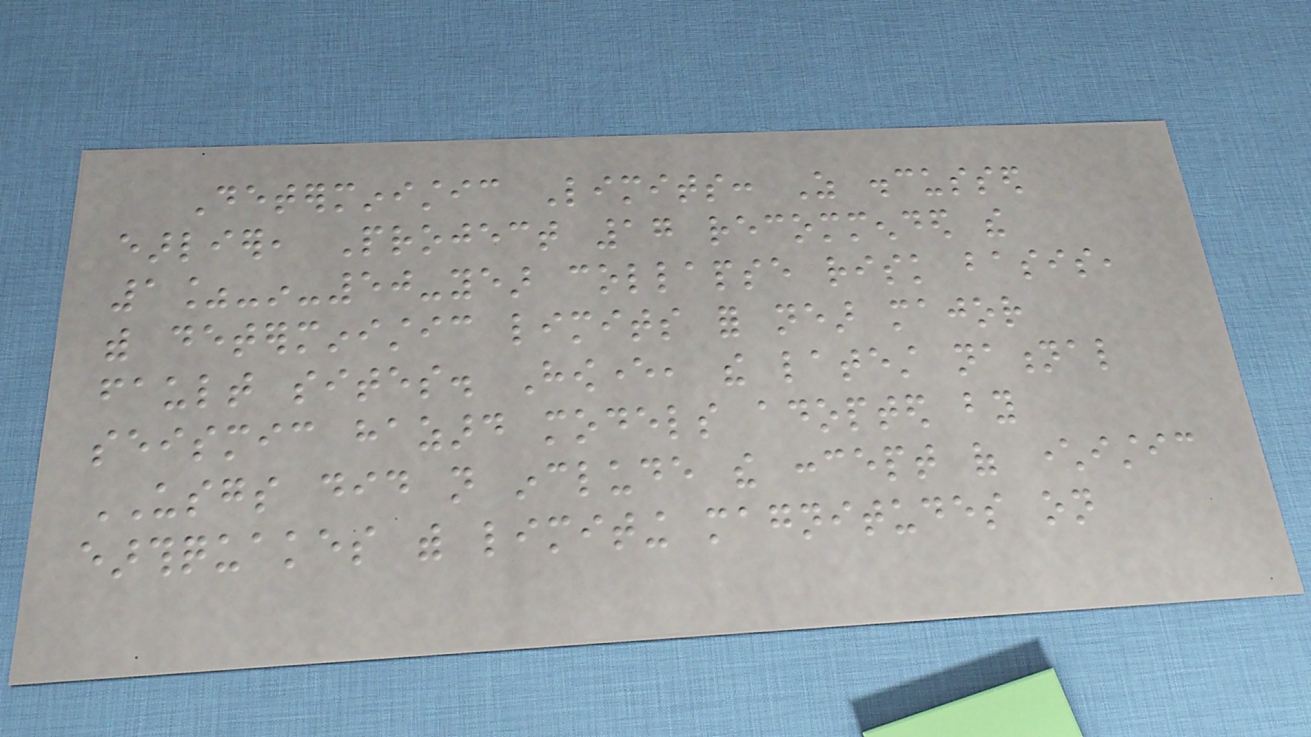Deterministic Limits: As discussed
earlier, Project 17 recommended the
1%-in-50-year collapse risk basis,
with deterministic limits for near major
fault sites. However, the latest national
seismic hazard models adopted by
USGS did not include the concept of characteristic
earthquakes with limiting magnitudes on
